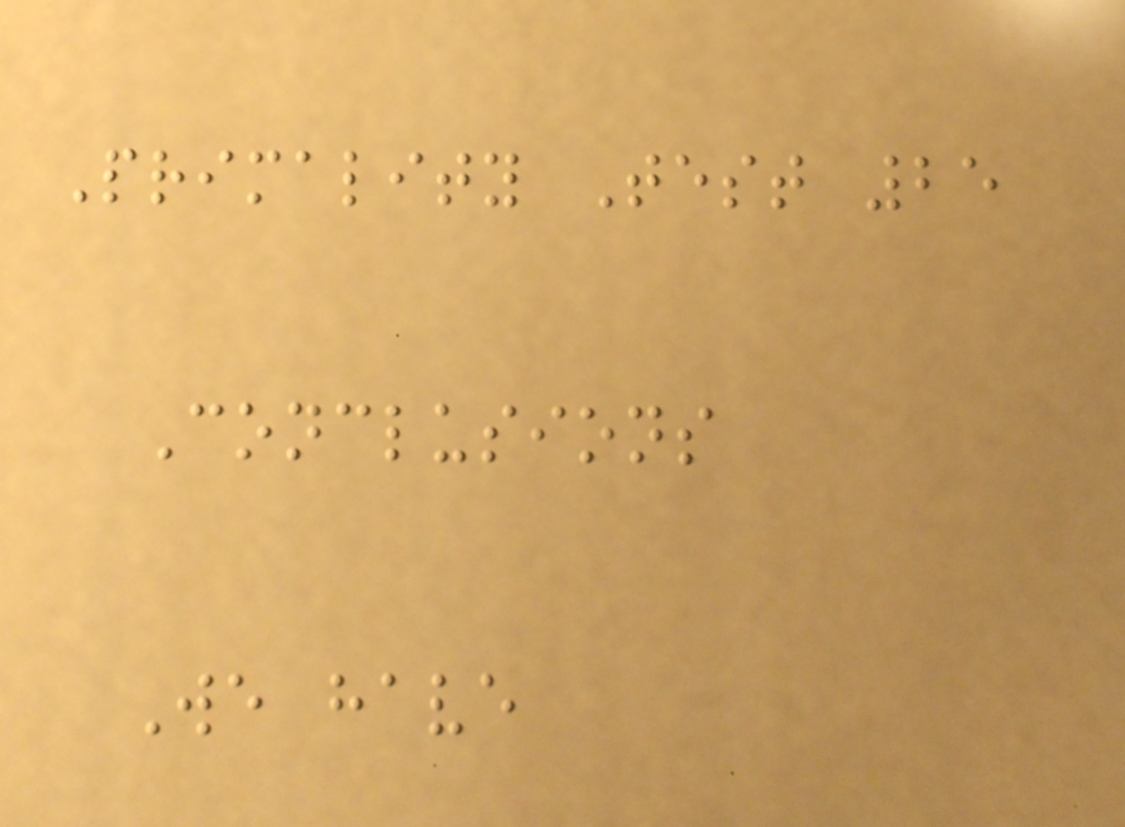Primality Test 25
Conclusions
We have
